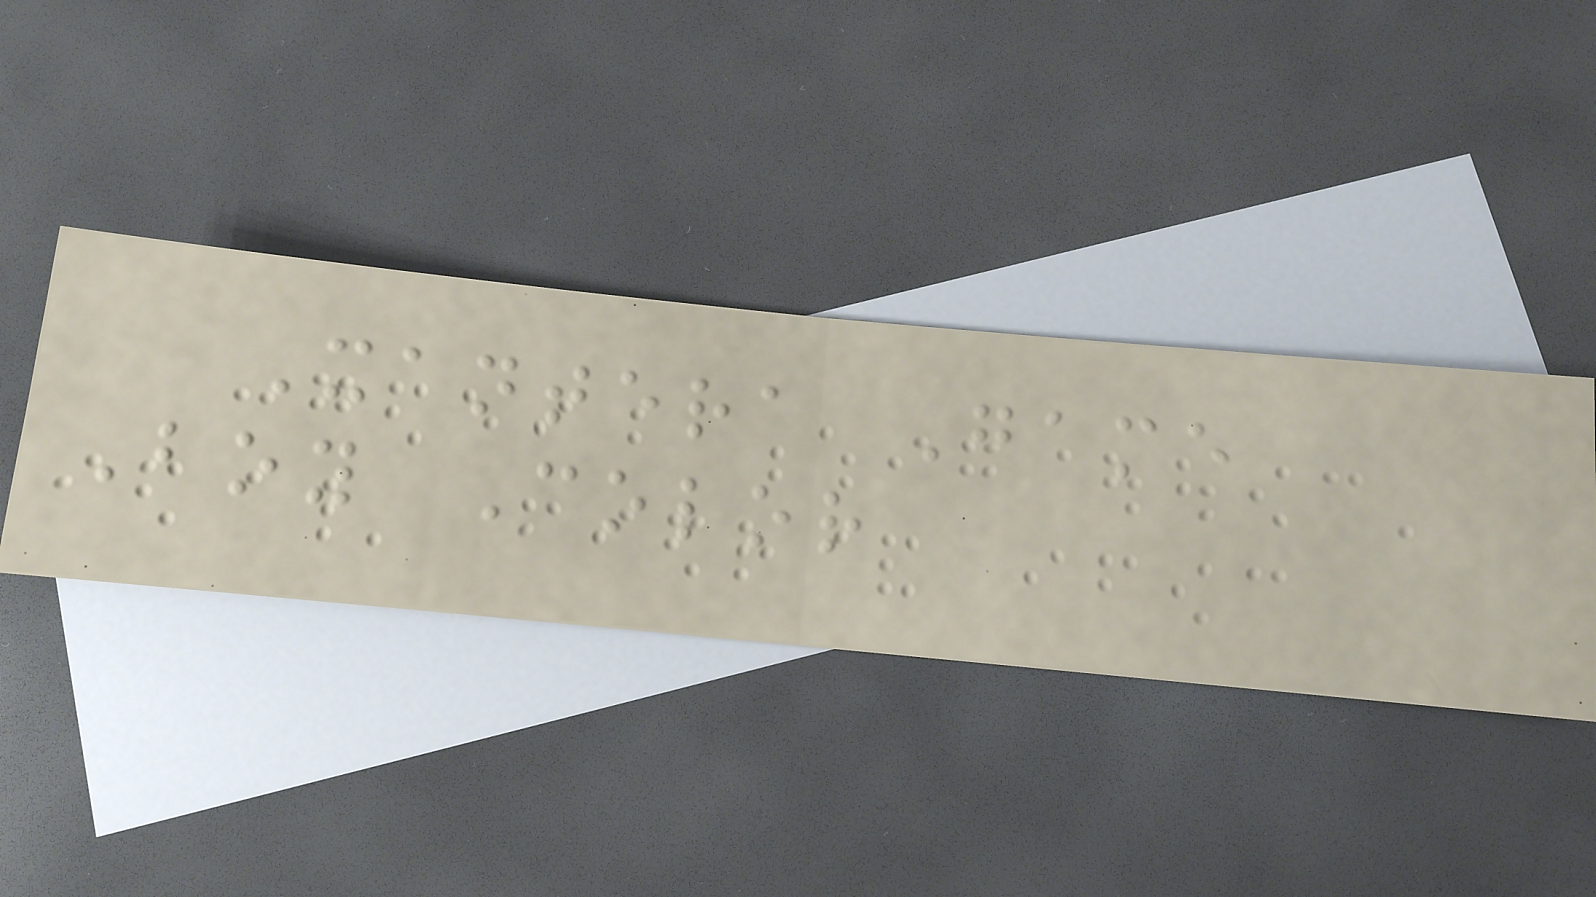Xantera Game
Boy Color
